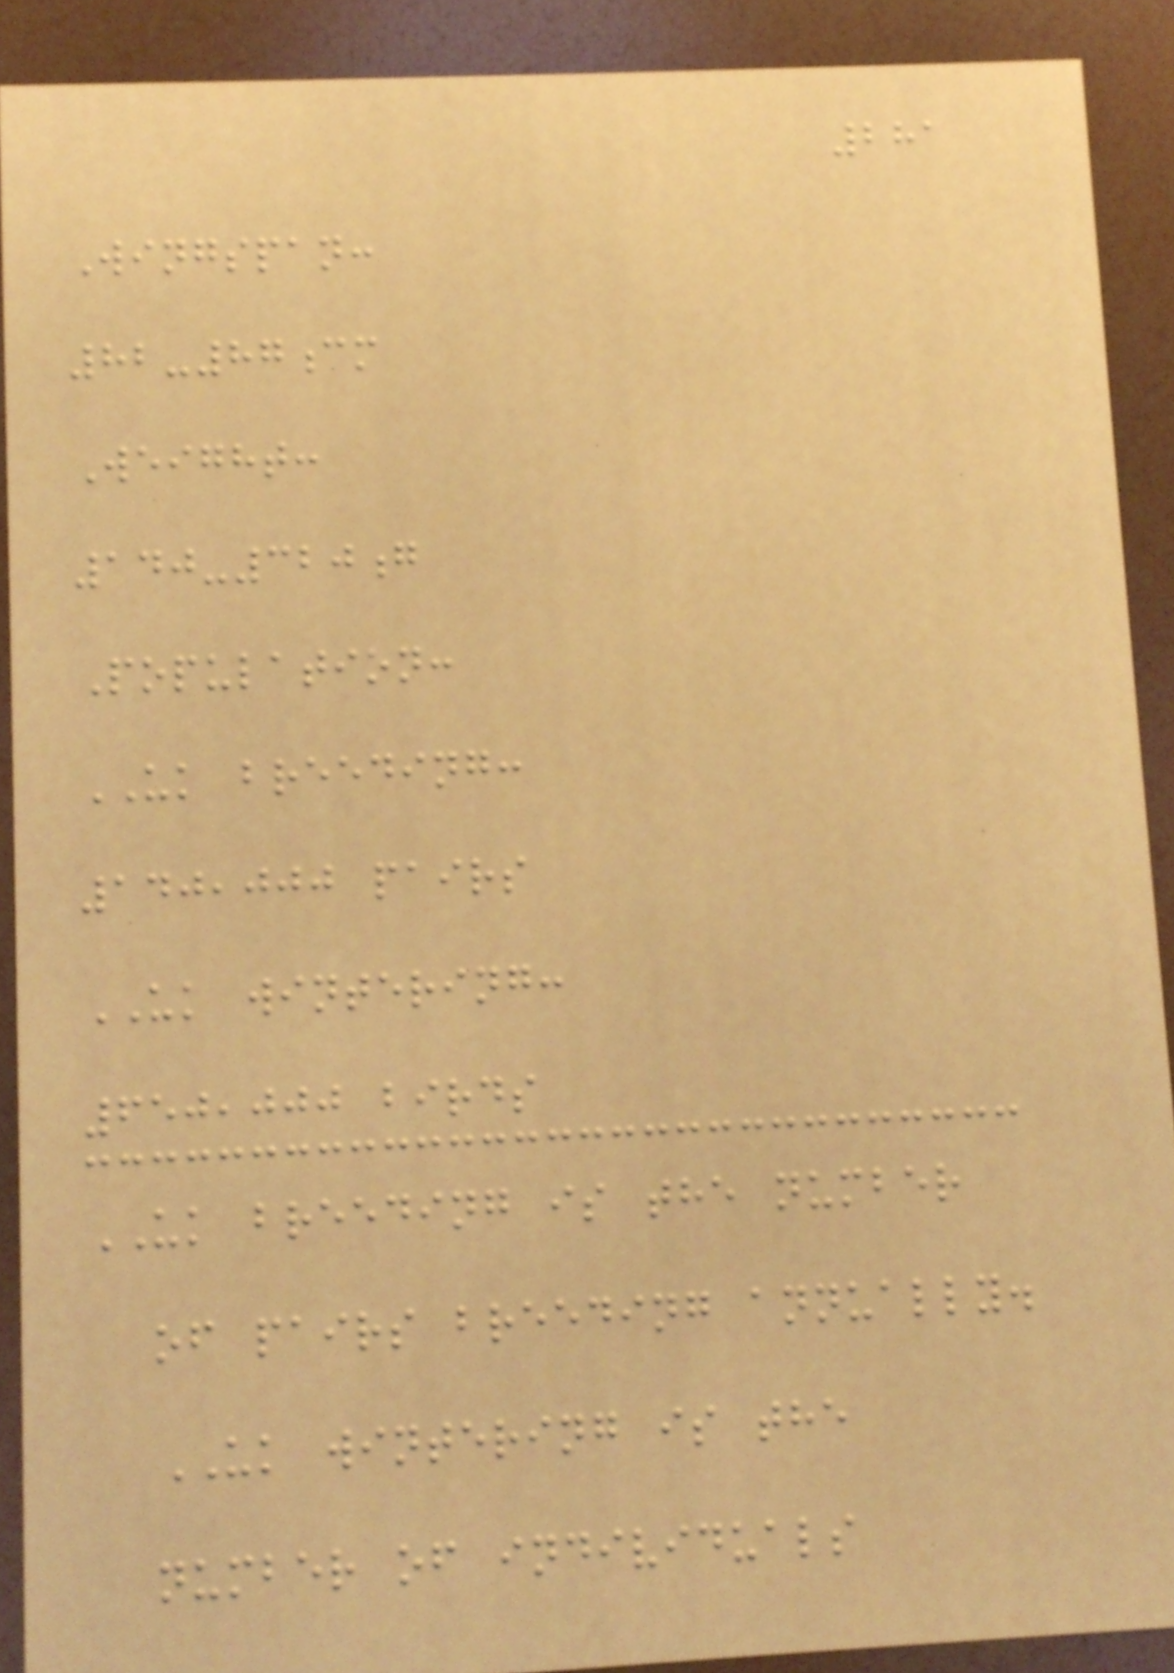281
Wingspan:
82-87cm
Weight:
140-320g
Population:
UK breeding:
140,000 pairs
UK wintering:
650,000 birds
UK breeding is the number
of pairs breeding annually.
UK wintering is the
number of individuals
